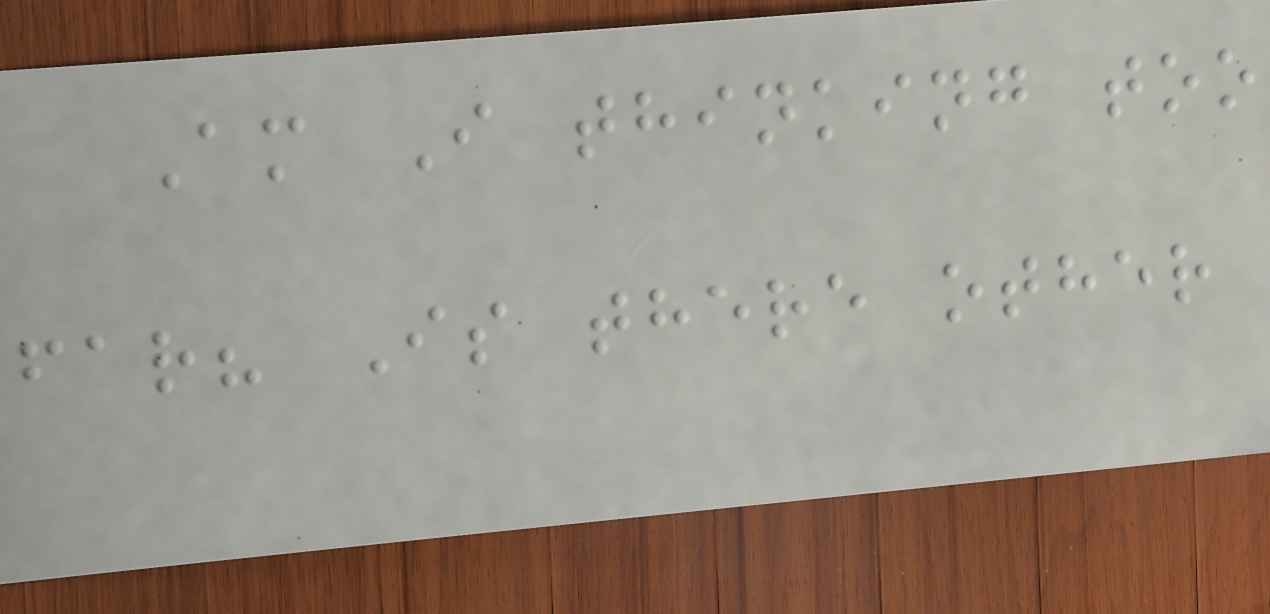Am I thinking too
far? Is there other
